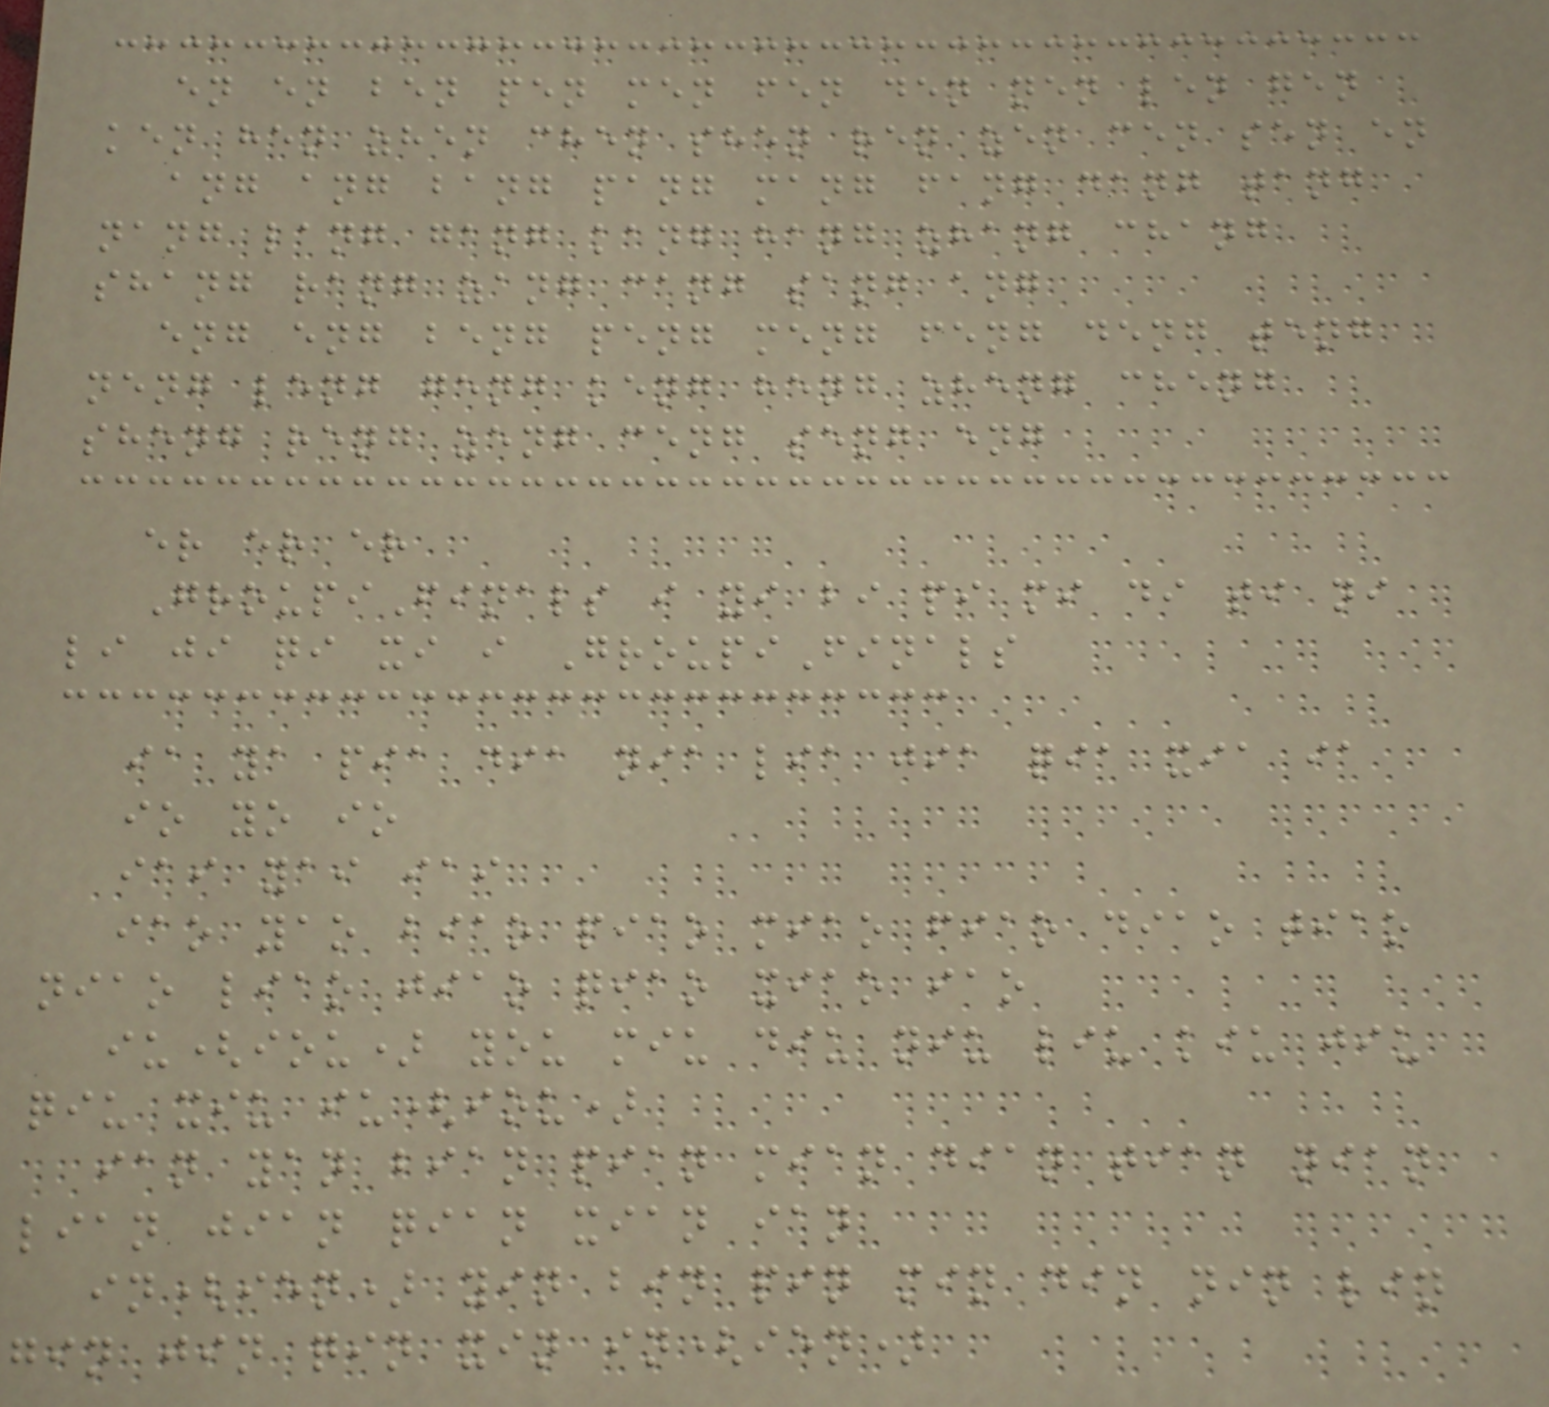en en ben pen men fen den nen len gen
ken hen zhen chen shen ren zen cen sen en
ang ang bang pang mang fang dang tang
nang lang gang kang hang zhang chang
shang rang zang cang sang ang
eng eng beng peng meng feng deng teng
neng leng geng keng heng zheng cheng
sheng reng zeng ceng seng eng
er er er
GroupiFinals i yi bi pi mi di ti ni
li ji qi xi i GroupiFinals
ia ya pia dia nia lia jia qia xia ia
io yo io
iai yai iai
iao yao biao piao miao fiao diao tiao
niao liao jiao qiao xiao iao
iu(iou) you miu diu niu liu kiu jiu
qiu xiu iu(iou)
ian yan bian pian mian dian tian nian
lian jian qian xian ian
in(ien) yin bin pin min din nin lin
gin jin qin xin in(ien)
